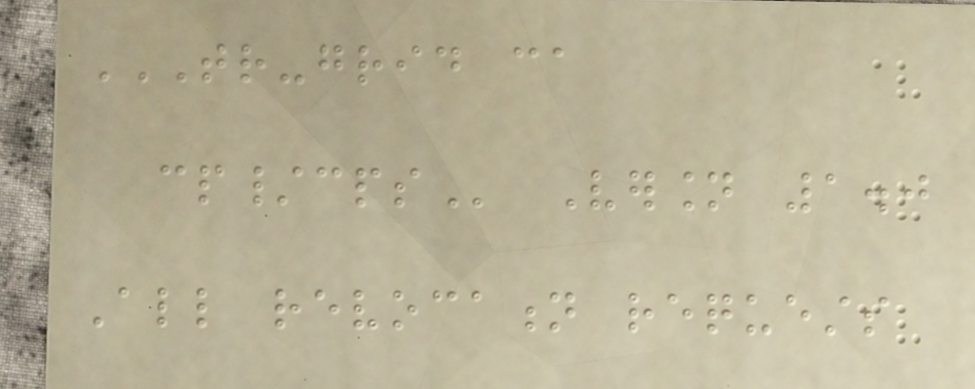TR-GRID CA
CP/CPS Version 1.0
All revocation requests
